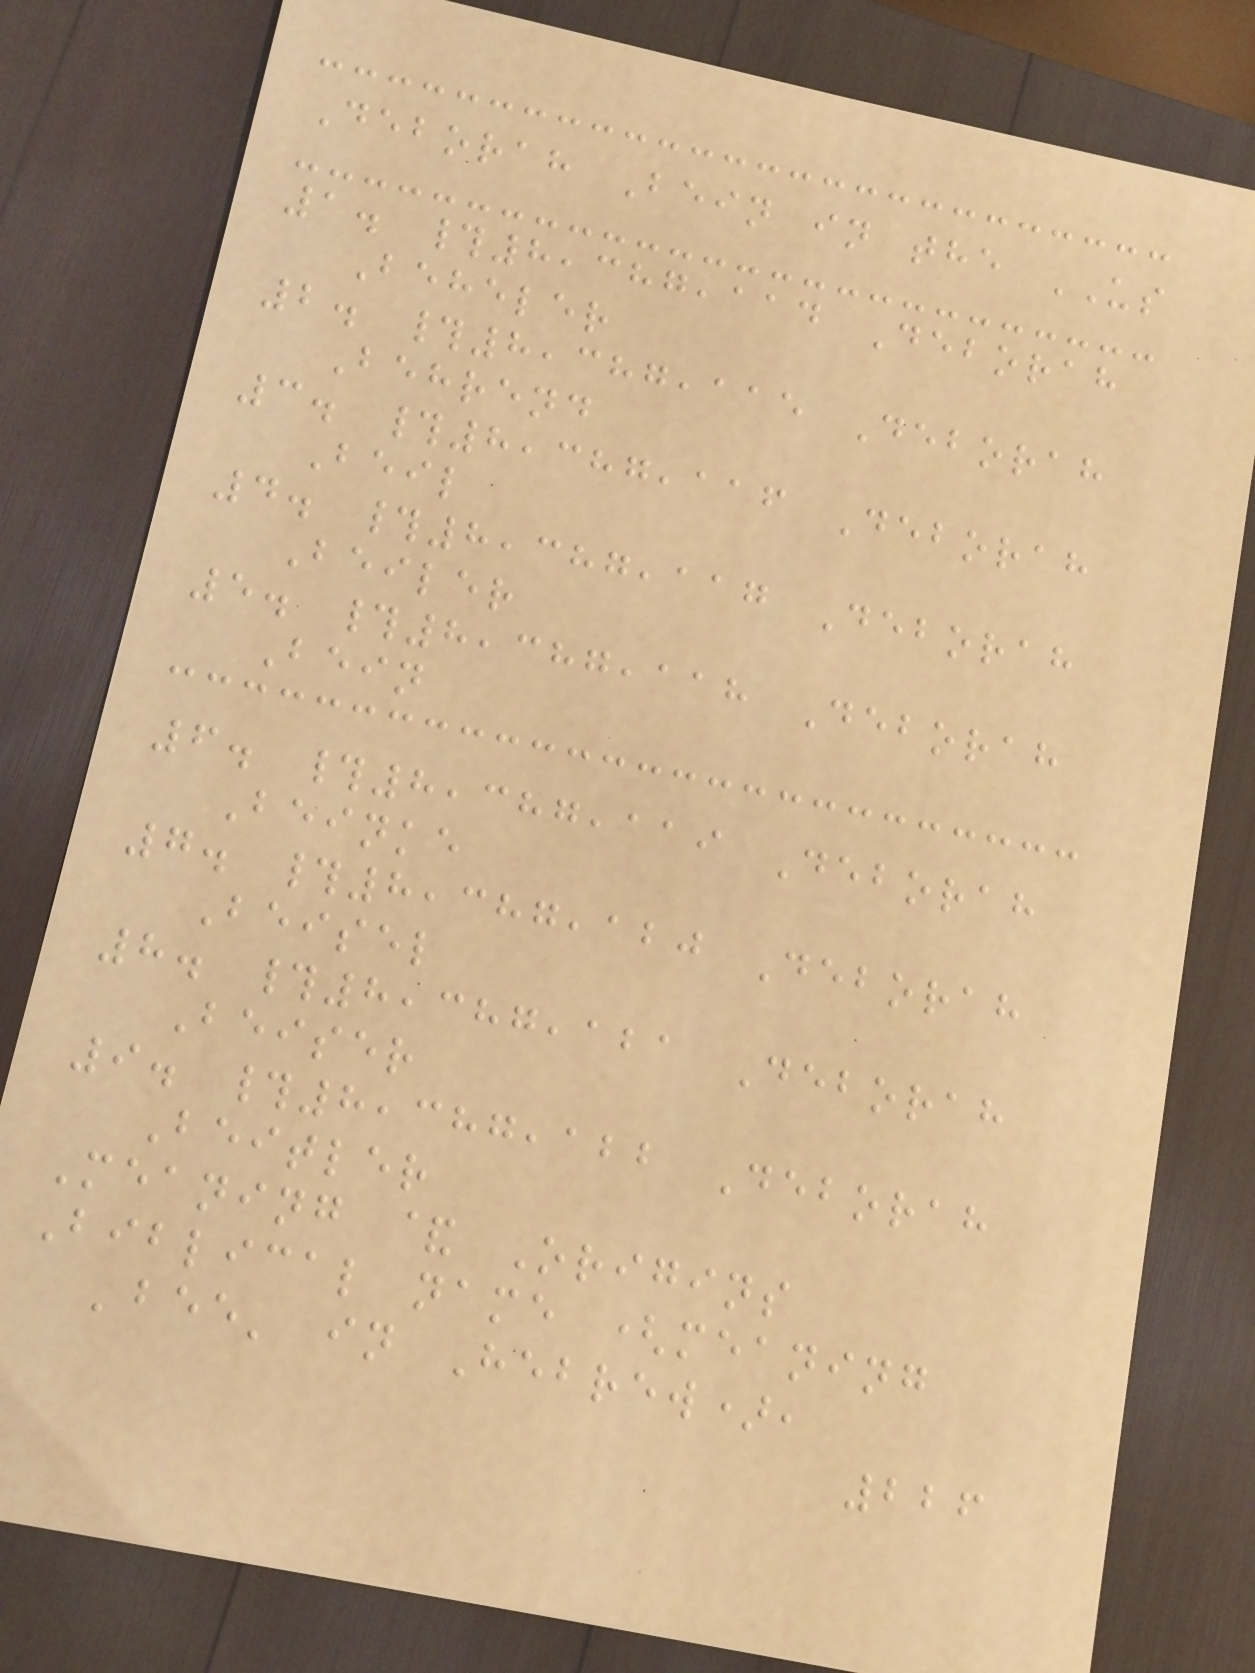Deborah Bein in the US
1. #8,387,114 Deborah
Beheler
2. #8,387,115 Deborah
Behrend
3. #8,387,116 Deborah
Beil
4. #8,387,117 Deborah
Beiler
5. #8,387,118 Deborah
Bein
6. #8,387,119 Deborah
Beinke
7. #8,387,120 Deborah
Beisel
8. #8,387,121 Deborah
Beiser
9. #8,387,122 Deborah
Beitler
Meaning & Origins
Biblical name (meaning
'bee' in Hebrew),
226
